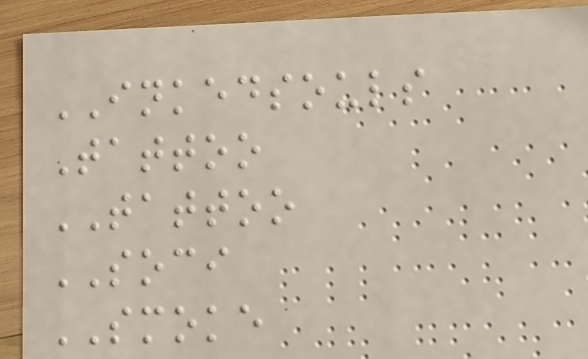INKEDSOULS
Tattoo
TATTOO
SOCI
SMOKE
